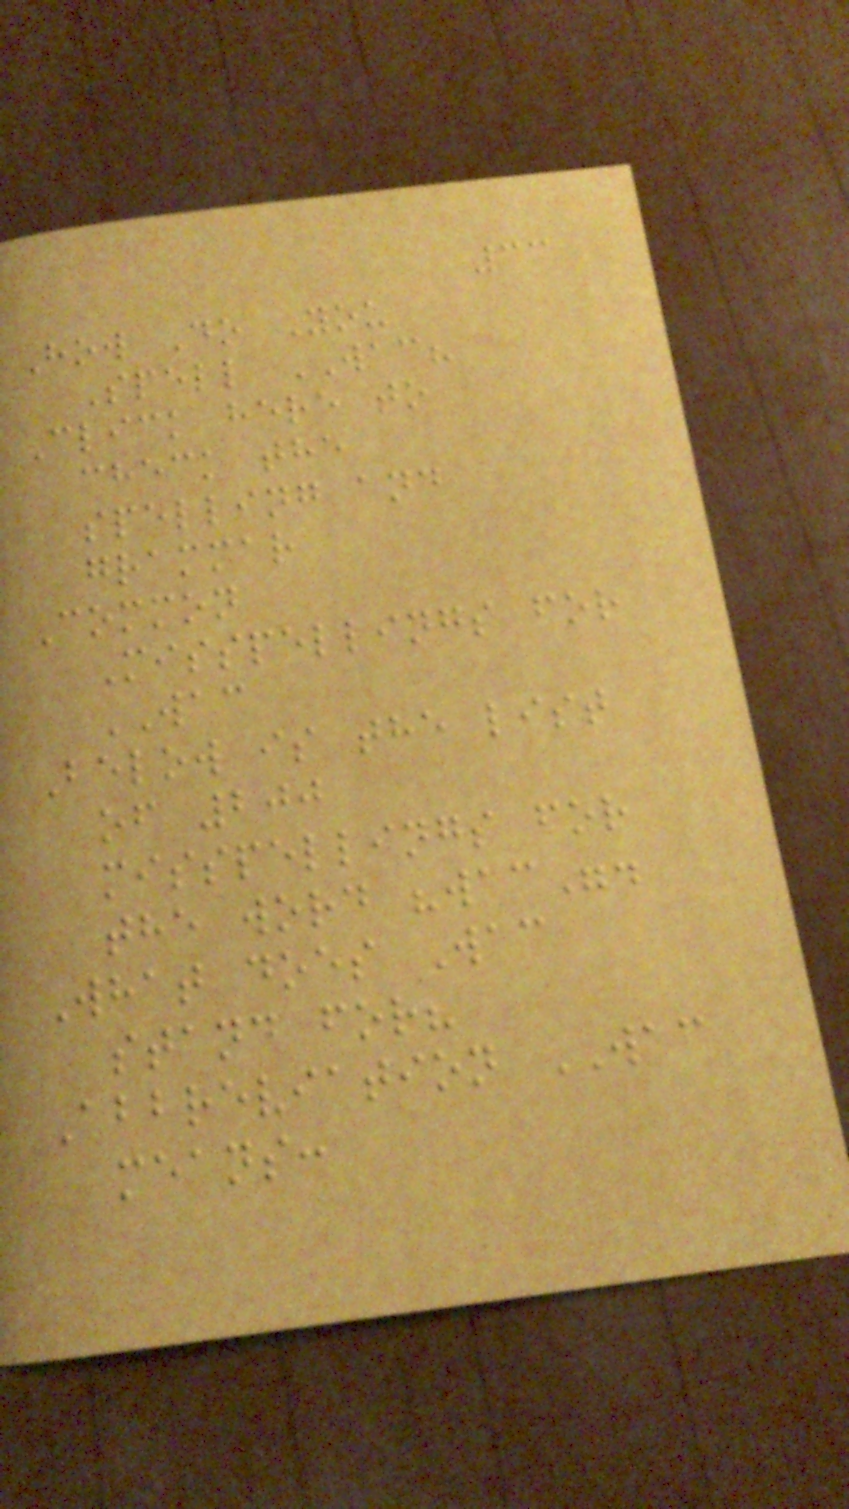33
How Do You
Spell WAC?
Click here to
check the
spelling and
grammar
Common
Misspellings for
WAC
Below is the list
of 200
misspellings for
the word "wac".
What does Wac
stand for?
Abbreviation WAC
means:
